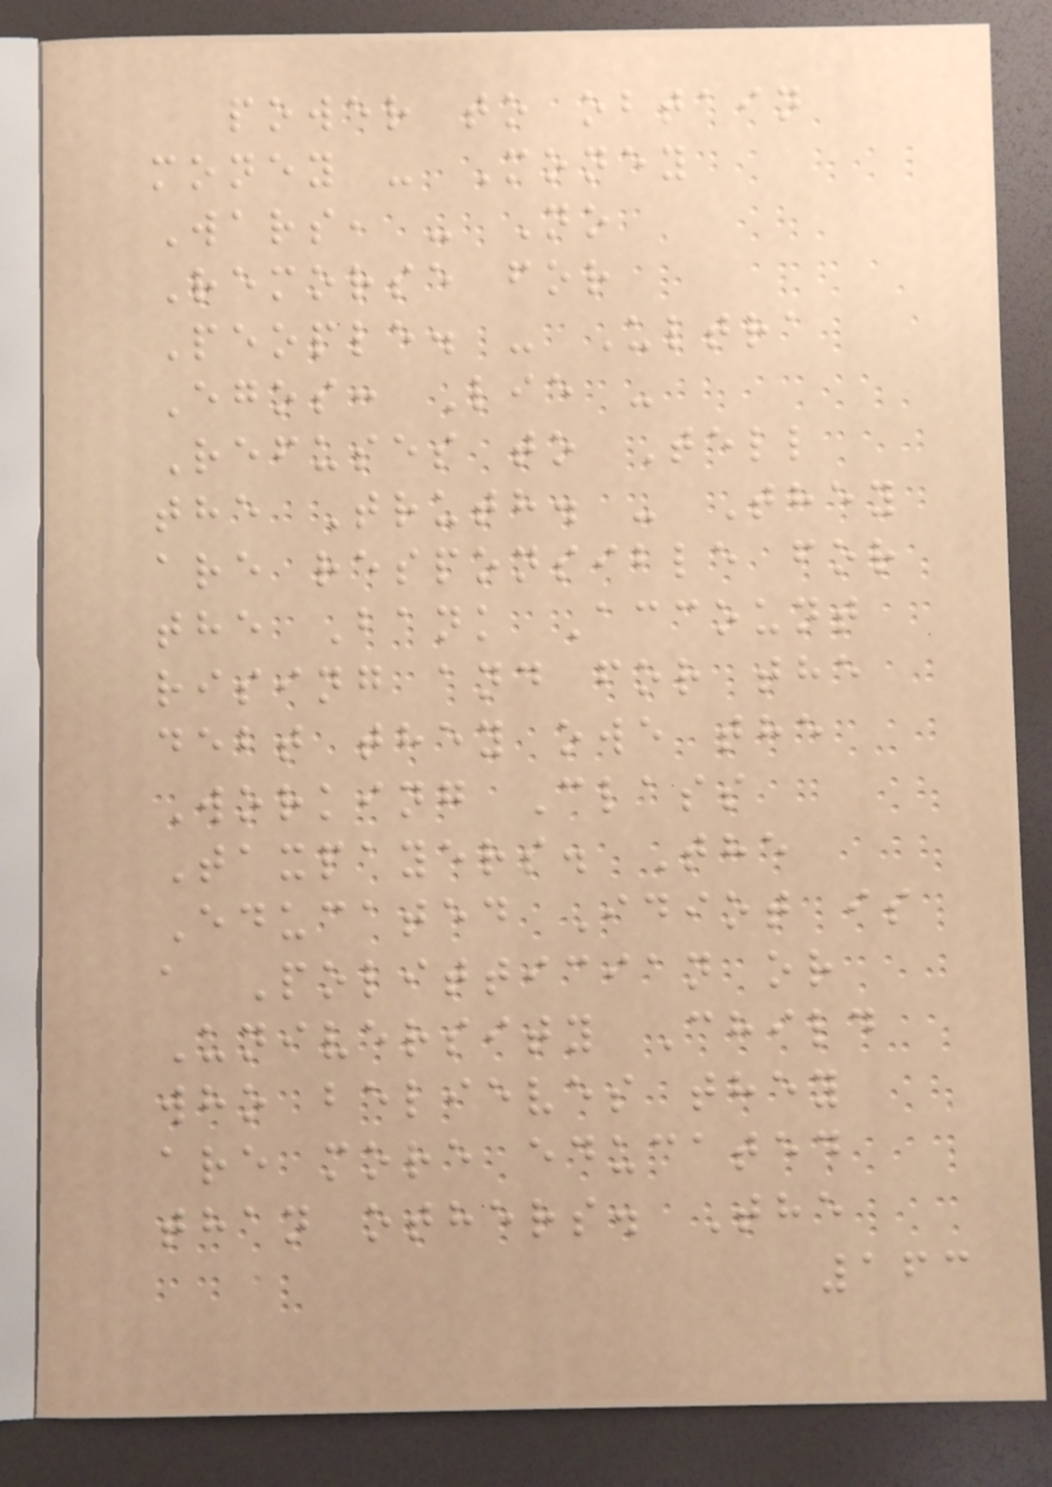power to obtain
money - Money
Wars, - No
Remorse for
People. - Ultra
Egos: Lie -
Refuses to Tell
the Truth. - They
are responsible for
the Bank Account
rising and for the
debt they owe the
Working Class
Taxpayers. The
Educated Idiot is
a Polittician or
University Child
who believes they
are more educated
than others. The
163
